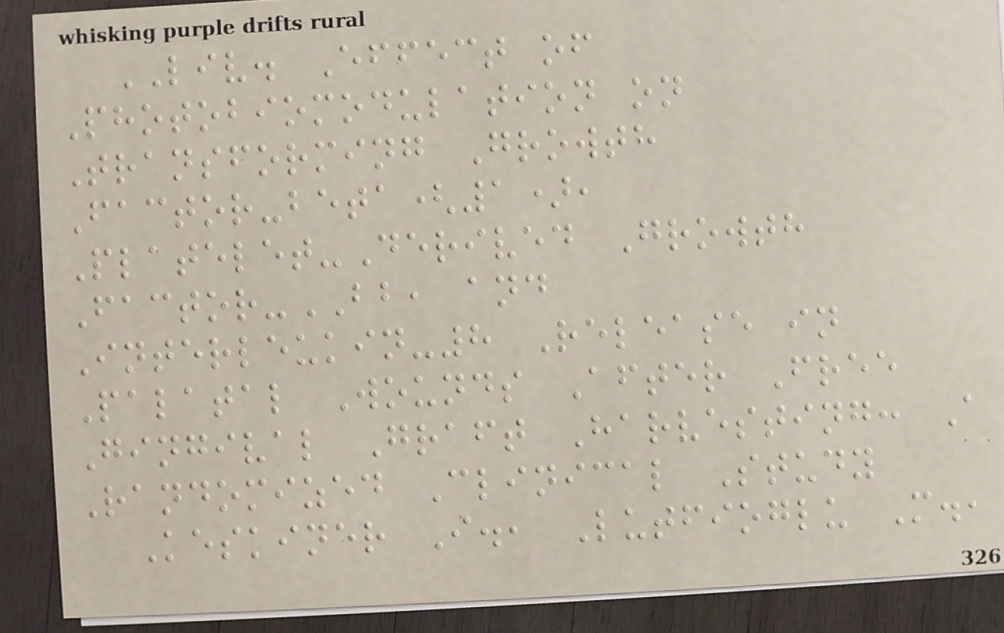LIV. Effect of
Photobiomodulation on
Transforming Growth
Factor-beta(1),
Platelet-Derived Growth
Factor-BB, and
Interleukin-8 Release in
Palatal Wounds After Free
Gingival Graft Harvesting: A
Randomized Clinical Study
Keskiner I., Lutfioglu M.,
